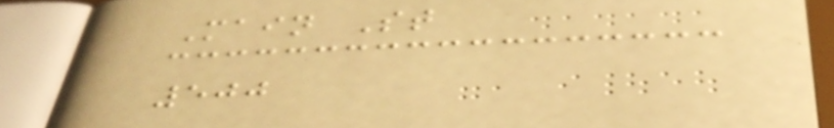Main St
500
